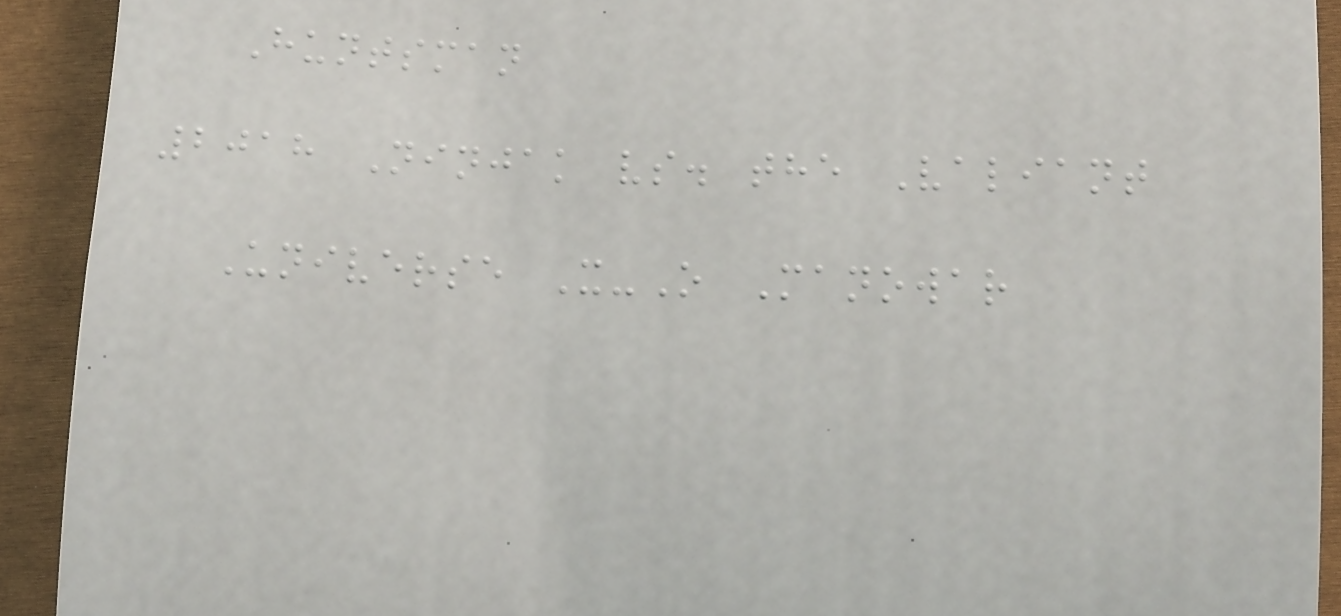Huntsman
2018 Ninjak vs. the Valiant
Universe X-O Manowar
